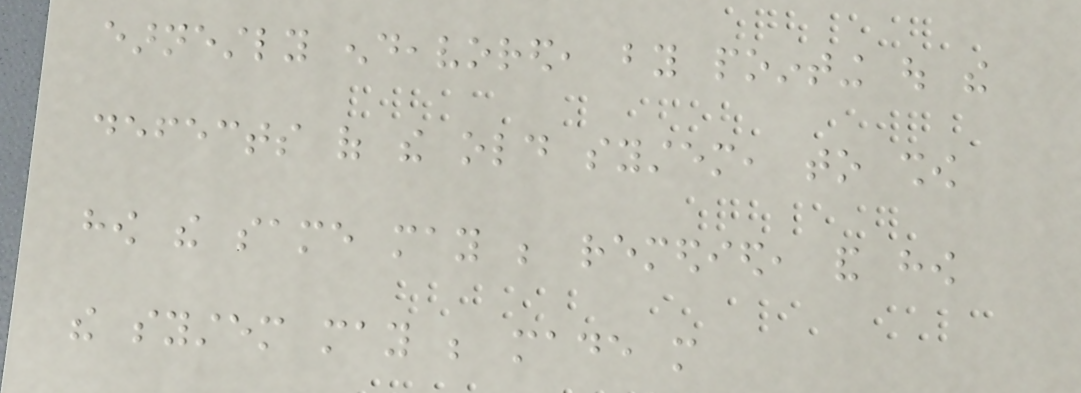earnestly endeavored, by pointing out the
defects of the old system, to show
how the same may be remedied, and how
the system may be made more
